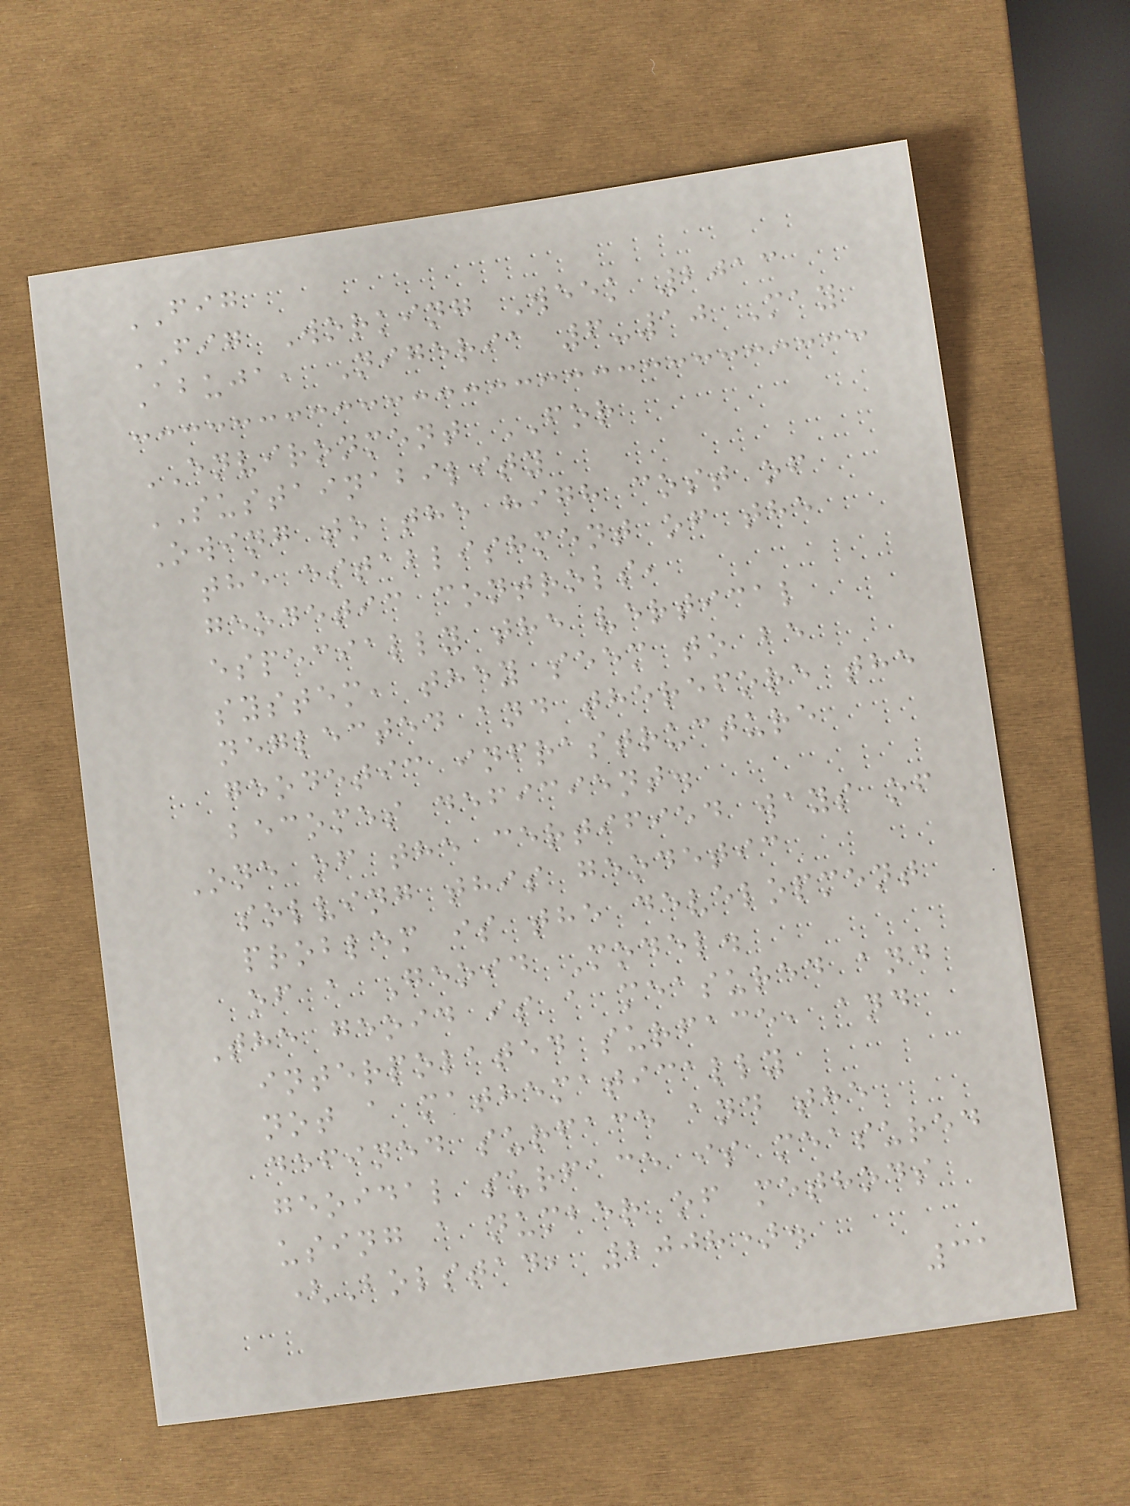FIG
FIG Working Week 2013
Abuja, Nigeria 6-10 May
ENVIRONMENT FOR
SUSTAINABILITY
Owing to the high cost of
the establishment of the
geodetic controls,
especially the vertical
system, they seem to be
neglected and therefore the
geodetic infrastructure
becomes deficient.
One of the certified ways of
solving this geodetic
problem is the development
of a Geoid Model.
The geoid is a measured and
interpolated surface, and
not a mathematically
defined surface and the
geoidal surface is measured
using a number of methods
(Bolstad, 2008).
31
